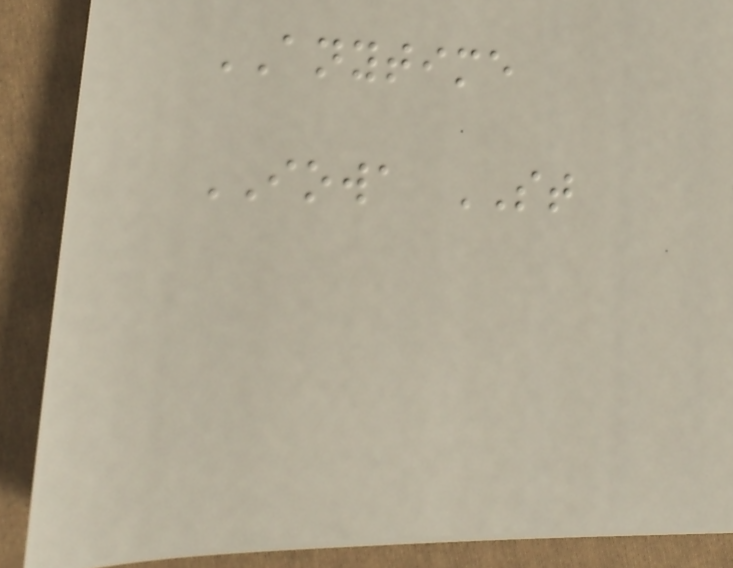ANYTIME
IOWA ST
